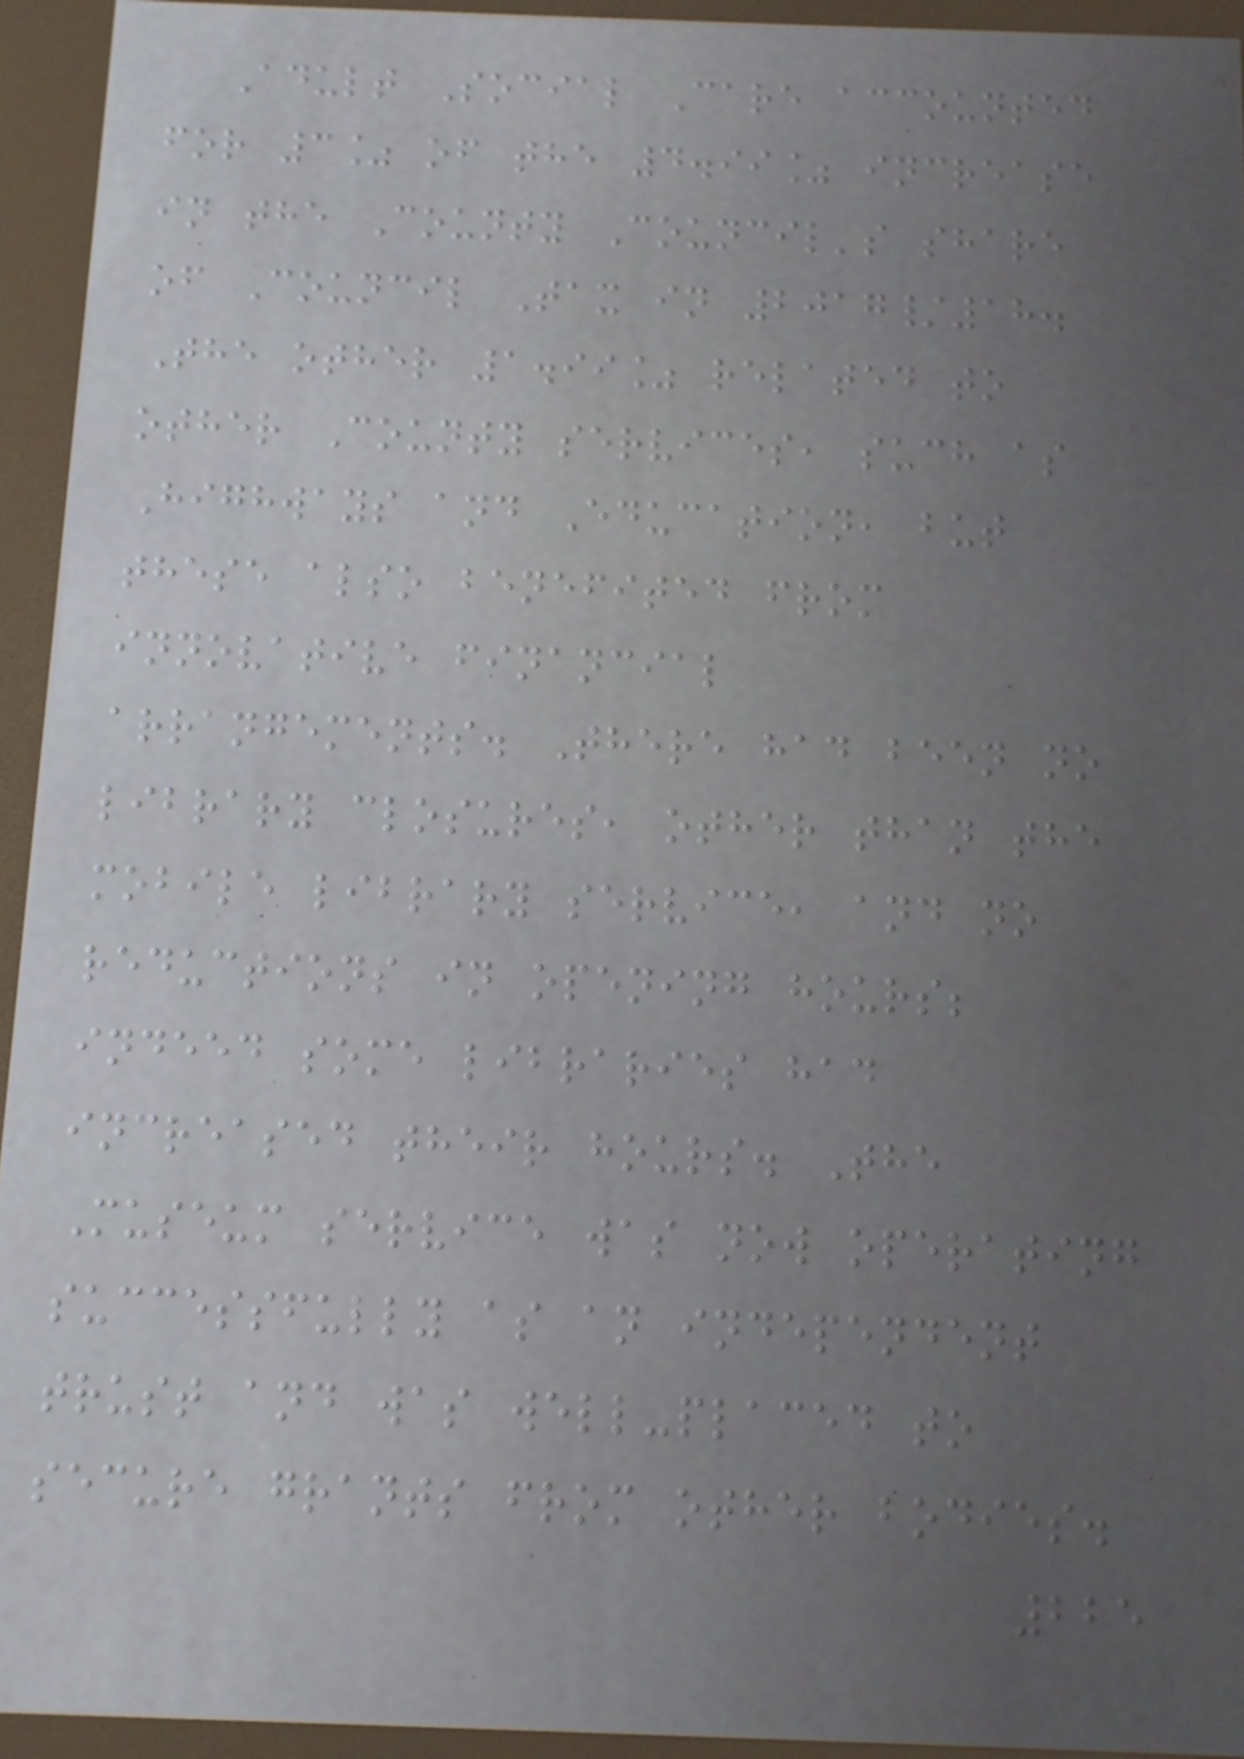Adult Social Care accounted
for 3% of the 4.99% increase
in the County Council's share
of Council Tax in 2017/18.
The other 1.99% related to
other County services, such as
Highways and Education, but
these also benefited from
innovative financial
arrangements. There had been no
library closures, other than the
mobile library service, and no
reductions in opening hours;
indeed some libraries had
increased their hours. The
Museum service was now operating
successfully as an independent
trust and was well-placed to
secure grants from other bodies.
225
